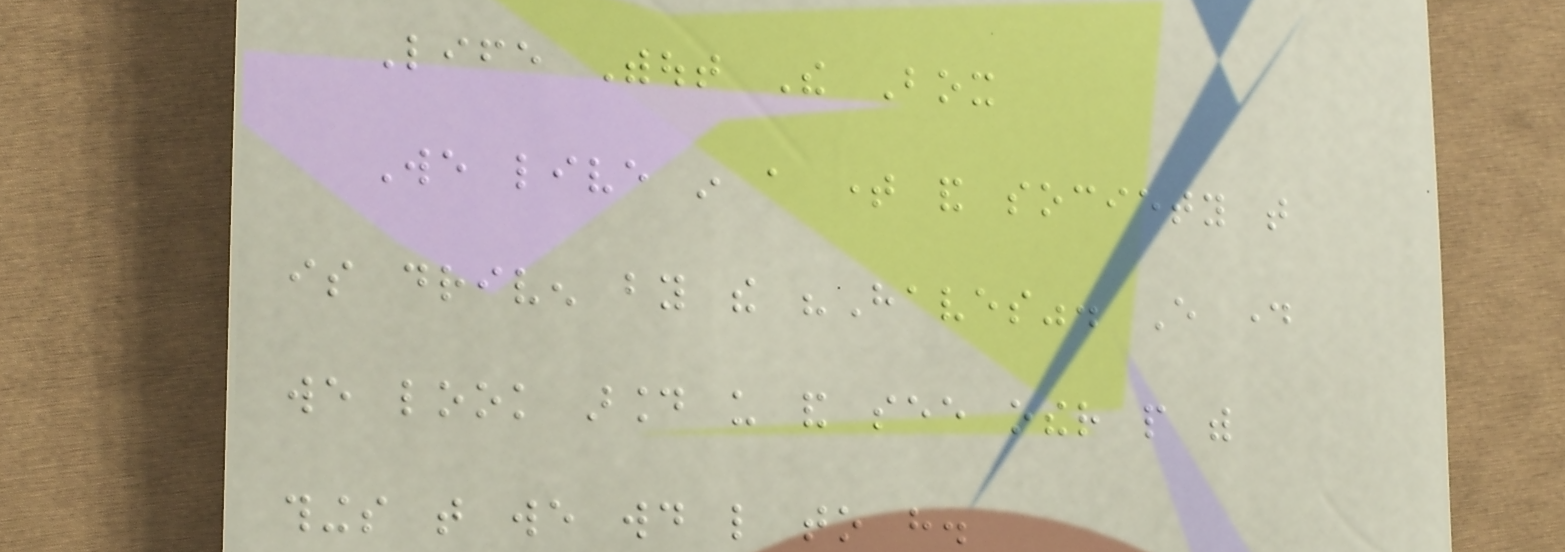Life Without The Box
We live in a time and society that
is driven by the "Haves". Every day
we look around us and see other people with
things that we would like to have.
